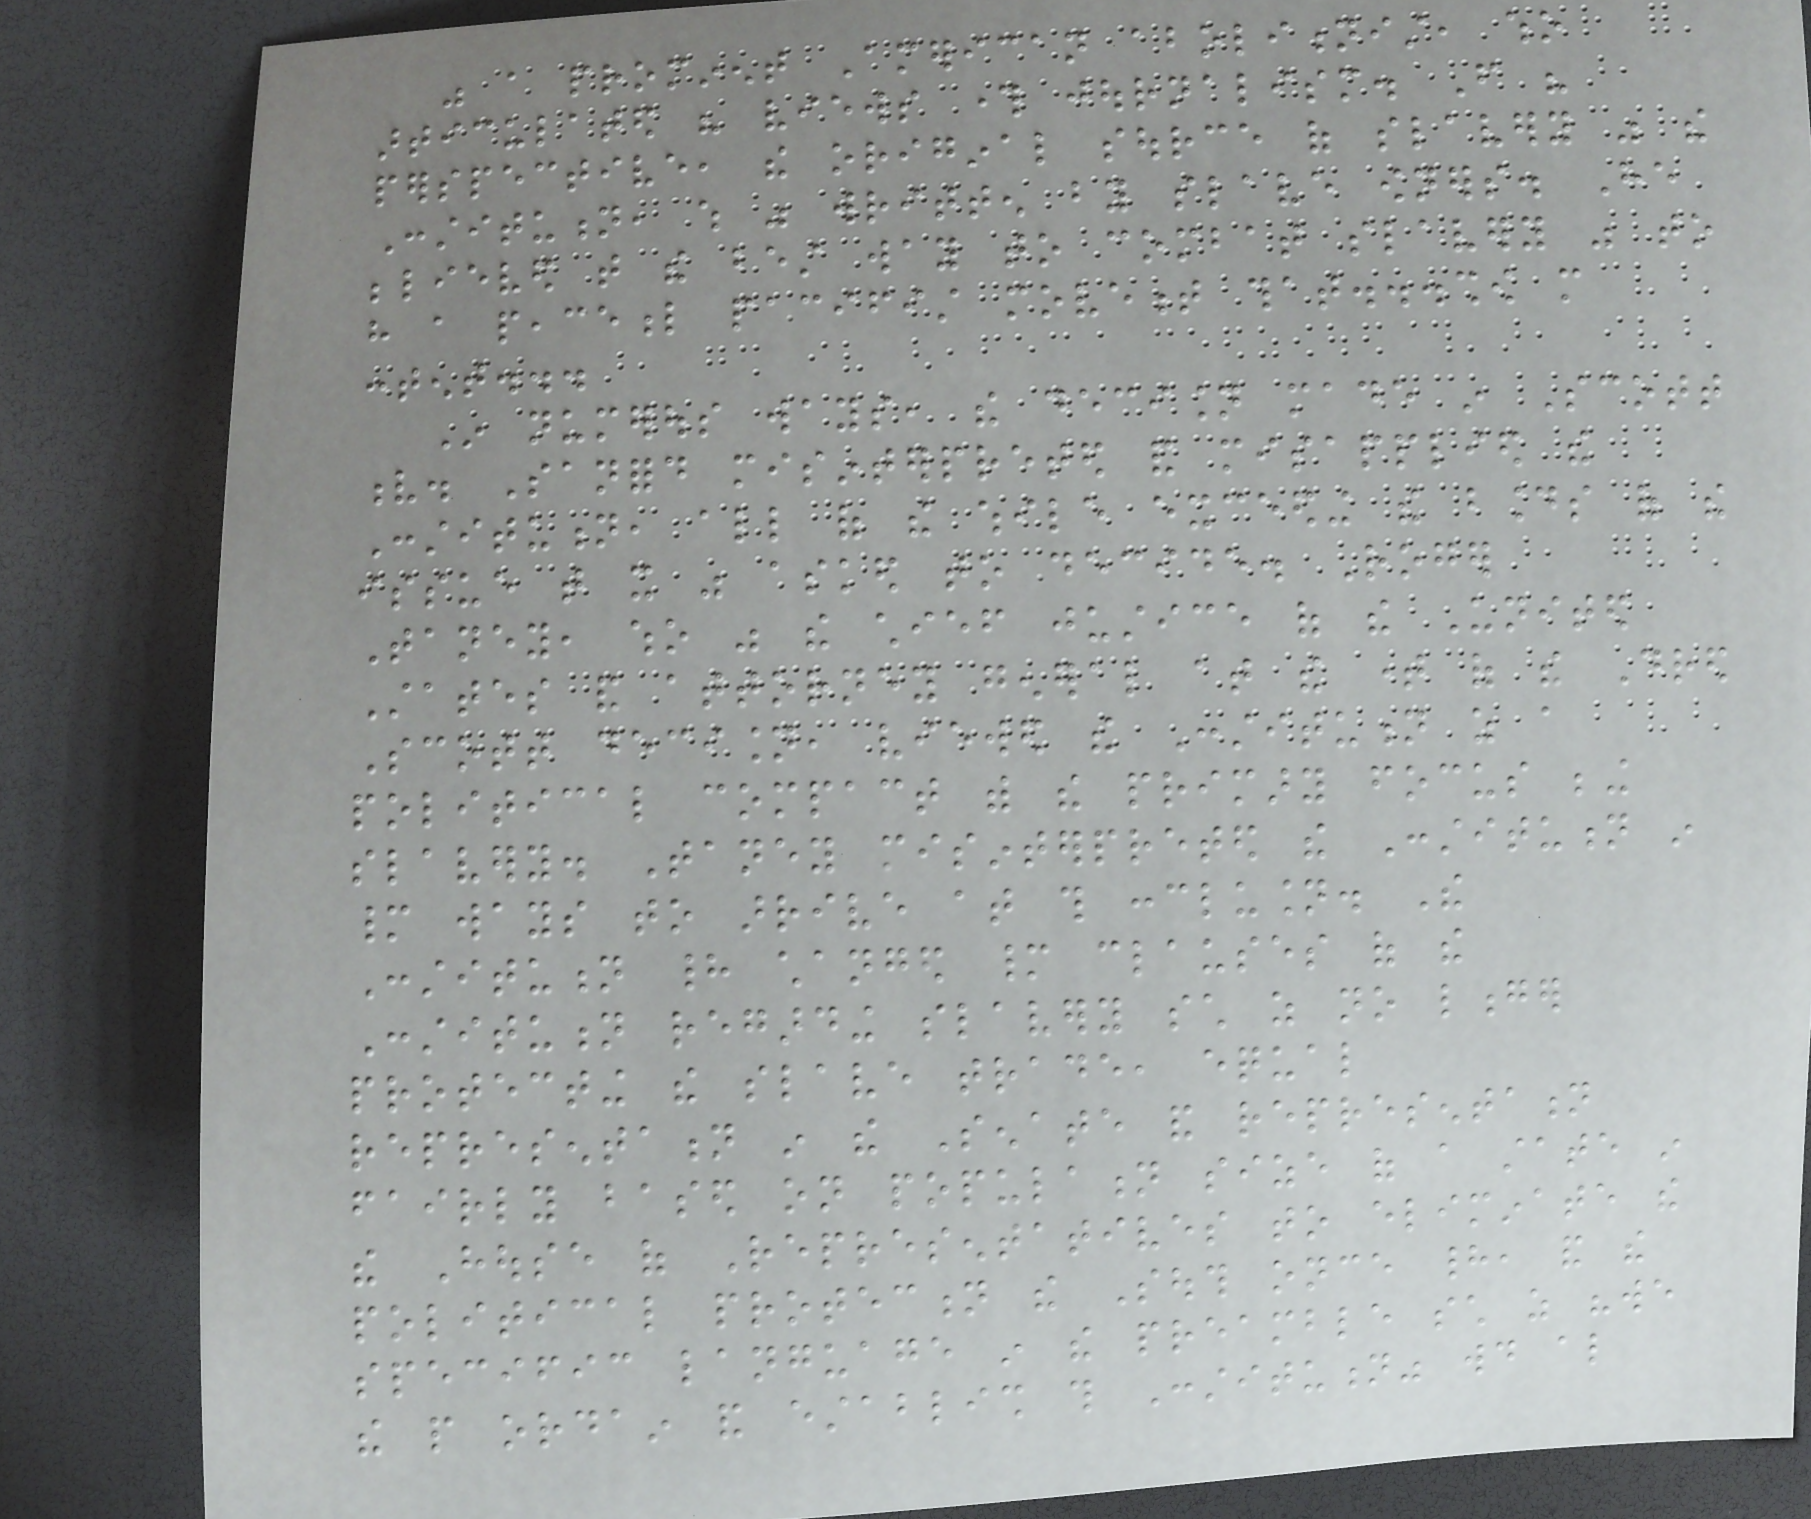was a prominent American abolitionist, who
articulated his views through journalism. From his
perspective, the original source of slavery was the
Constitution, which was written by slave owners. He
believed that the best way to combat slavery was to
have a peaceful pacifist movement that...show more
content...
In numerous ways, the decision made in Scott
v. Sanford misinterpreted and misapplied the
Constitution, all of the while exceeding the bounds of the
issue that it was asked to decide. Roger
Taney, who was the chief justice of the United
States and attorney general at the time of the Dred
Scott decision, viewed the Constitution as a
political compact with the primary focus being
slavery. Taney misinterpreted the Constitution in
many ways to arrive at this conclusion. The
Constitution had changed many clauses of the
Constitution regarding slavery such as no longer
protecting the slave trade, equal
representation in the Senate and representation
fairly based on population size of a state in
the House of Representatives to eliminate the
political protection the South once had, and the
specific language in the preamble such as "we
the people ordain and establish this Constitution" would also
